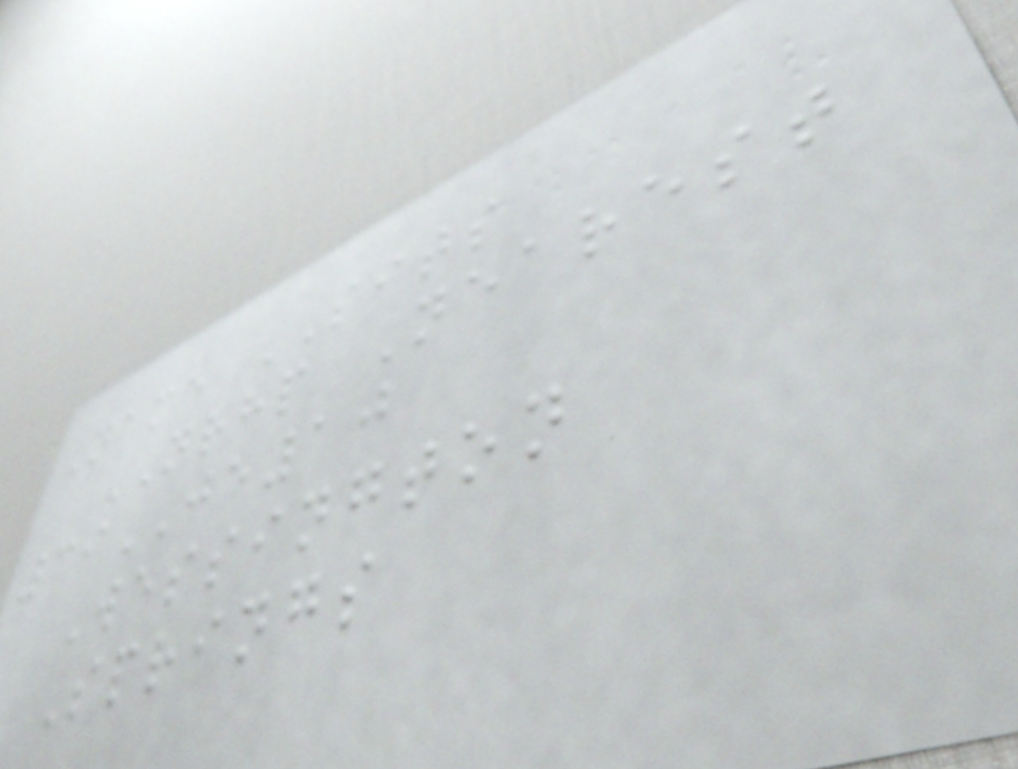Name SITS
NRHP Nearest
39JE10
Wessington
Springs
